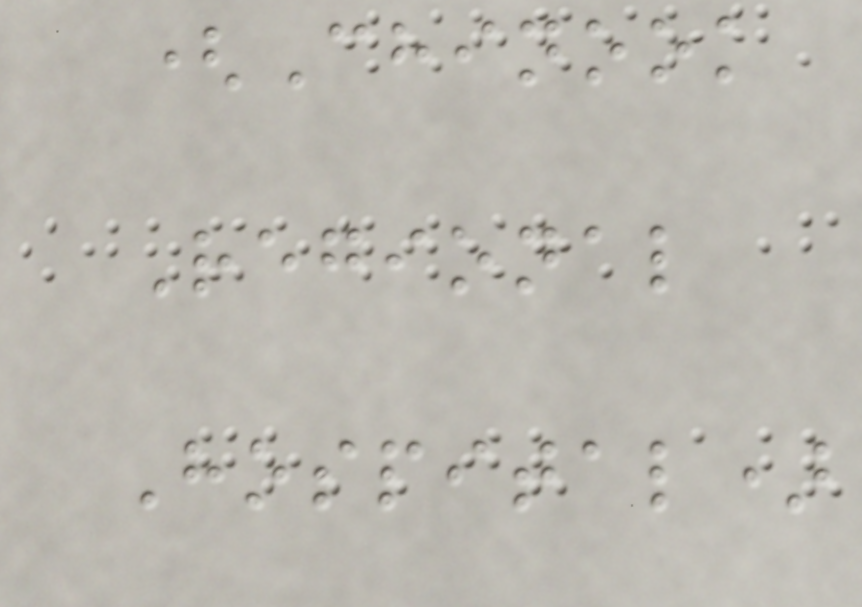(Chinook
Regional
Hospital)
